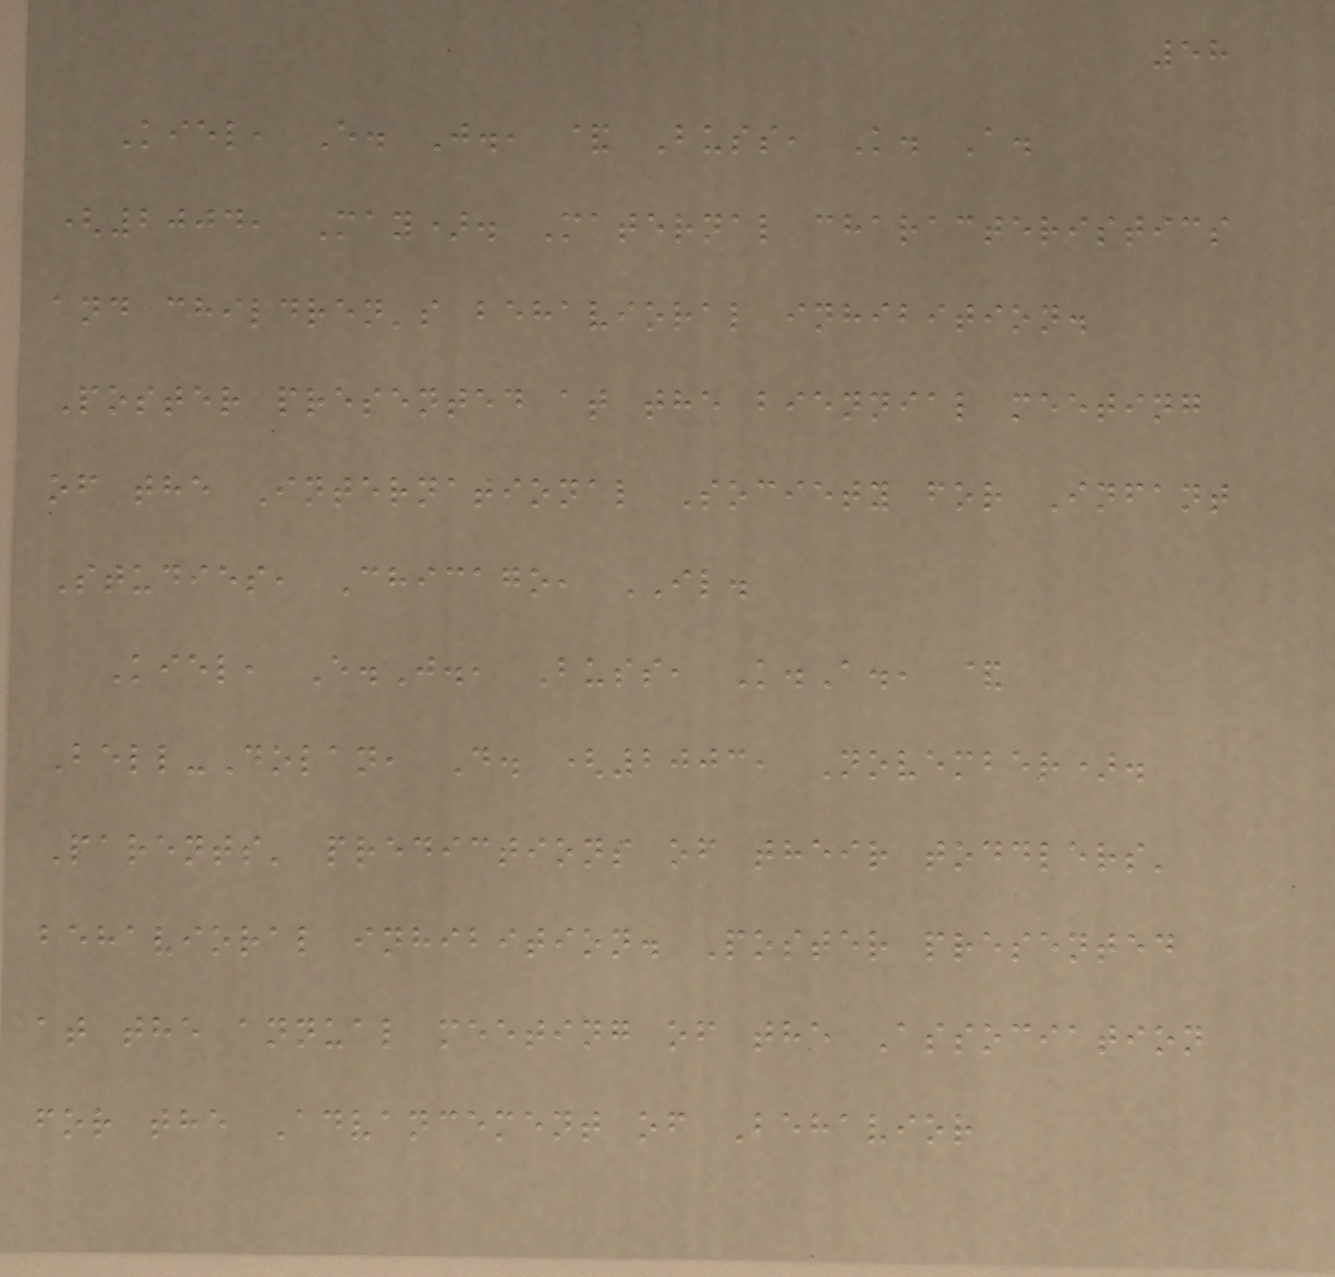58
Kiel, E. J., & Buss, K. A.
(2004, May). Maternal characteristics
and children's behavioral inhibition.
Poster presented at the biennial meeting
of the International Society for Infant
Studies, Chicago, IL.
Kiel, E.J., Buss, K.A., &
Bell-Dolan, D. (2003, November).
Parents' predictions of their toddlers'
behavioral inhibition. Poster presented
at the annual meeting of the Association
for the Advancement of Behavior
